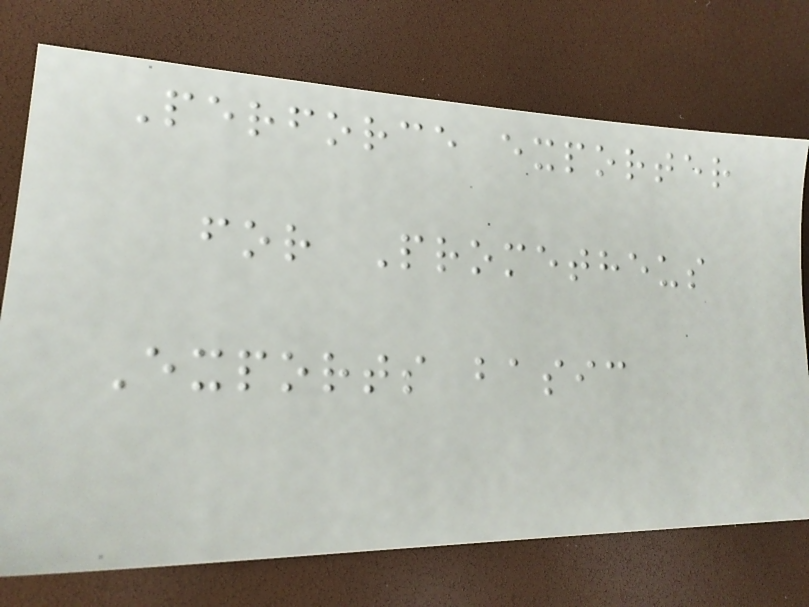Perforce exporter
for Prometheus
Exports basic
